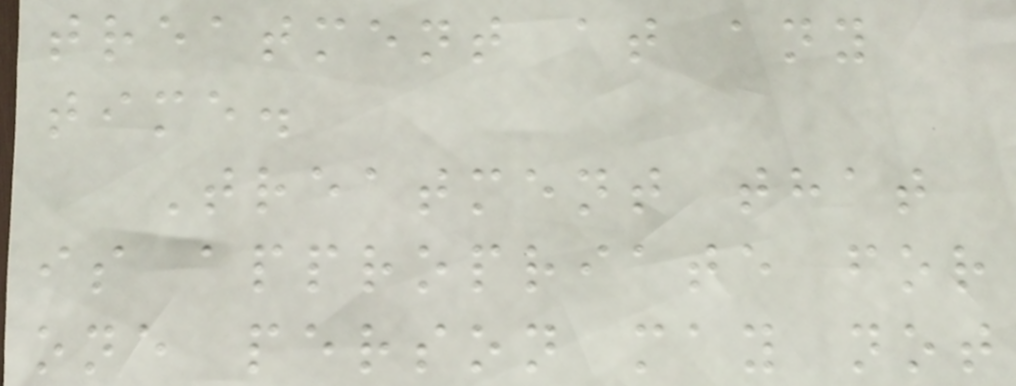treatment at any
time.
Treatment that
is appropriate for
one person may not
